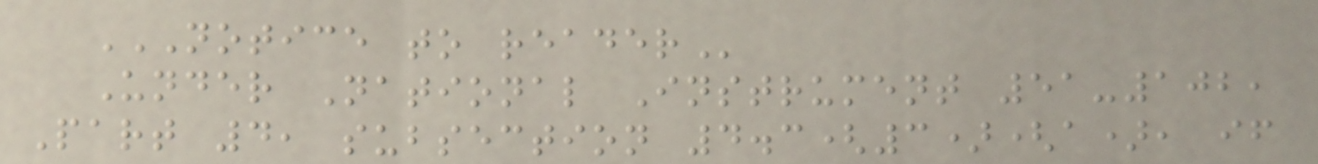NOTICE TO READER
Under National Instrument 51-102,
Part 4, subsection 4.3(3)(a), if
